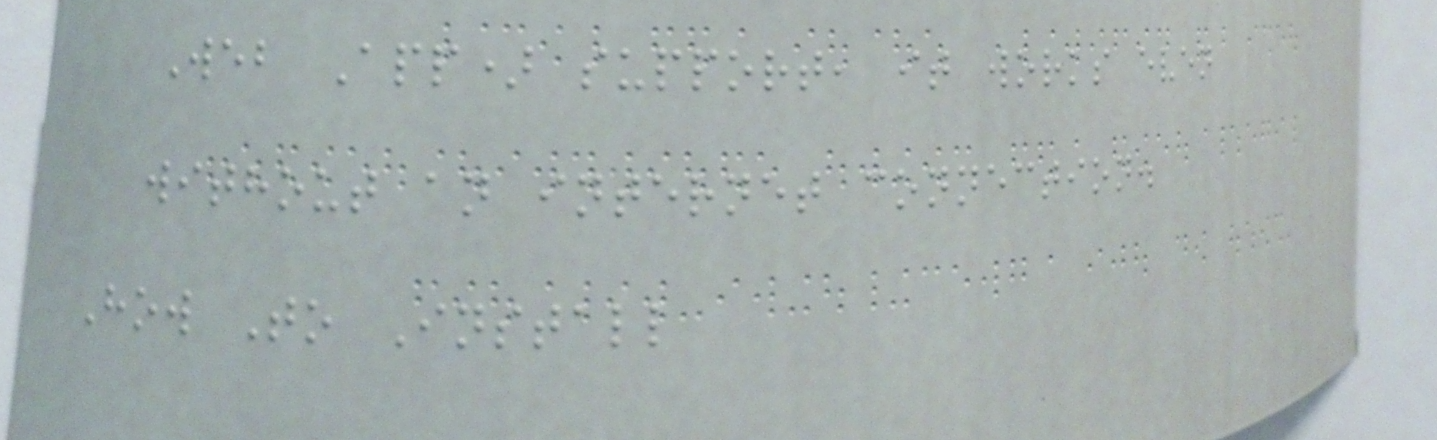Web App) support, it works even
without an internet connection.
How To Install
